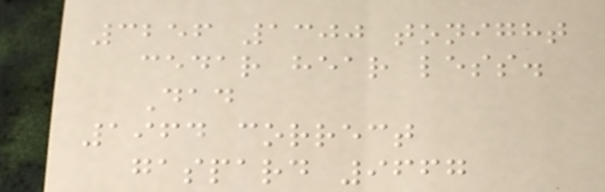3256 1300 tonight
cedar hear less.
Dad
1964 correct
gaspard 9667
